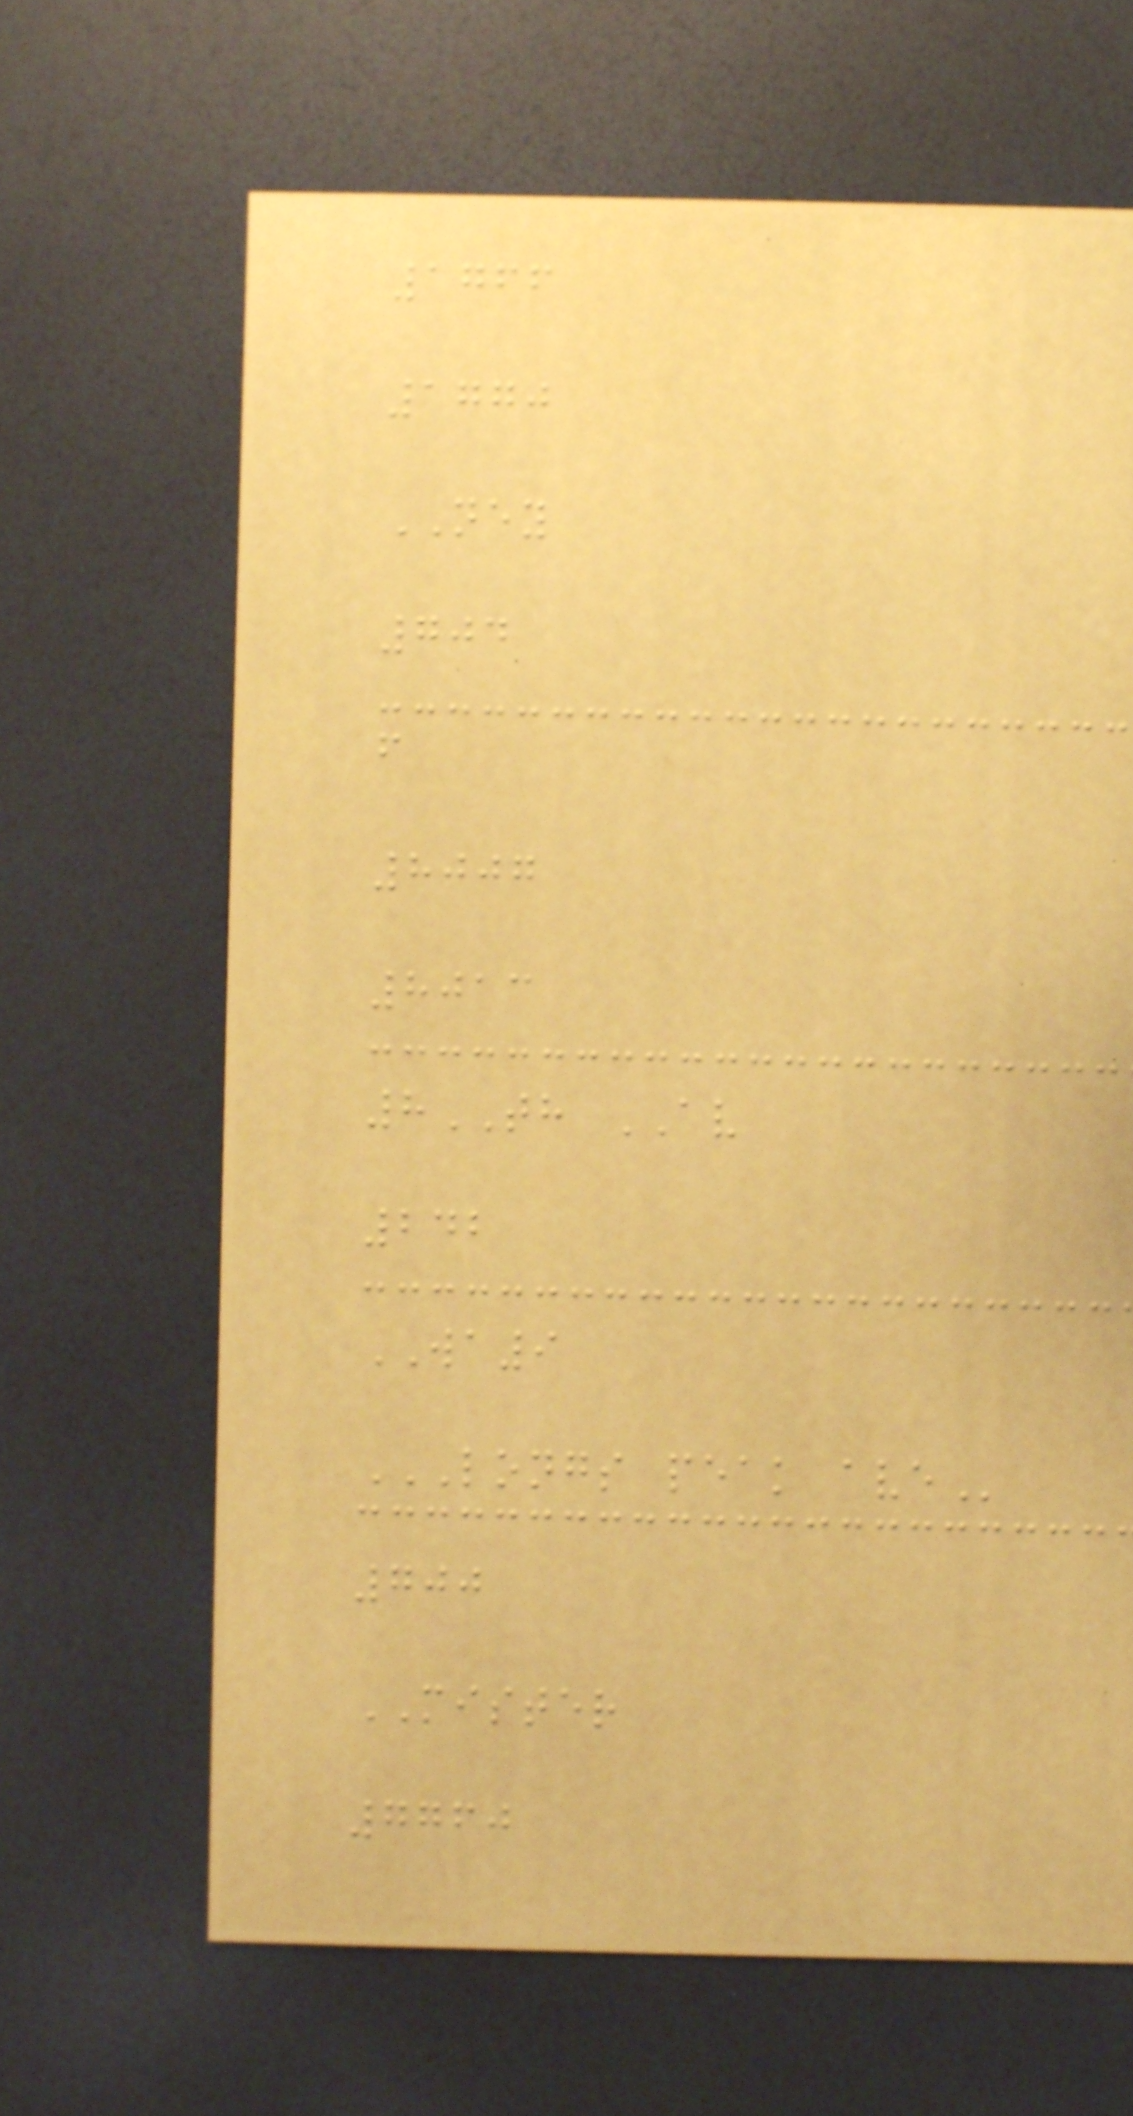1766
1770
NEY
704
f
8007
8013
8TH AV
242
WA9
LONGS PEAK AVE
700
MISTER
7760
